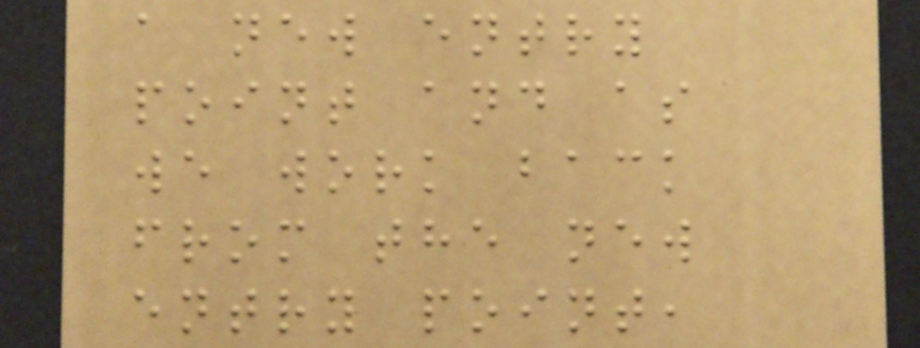a new entry
point and as
we work back
from the new
entry point,
